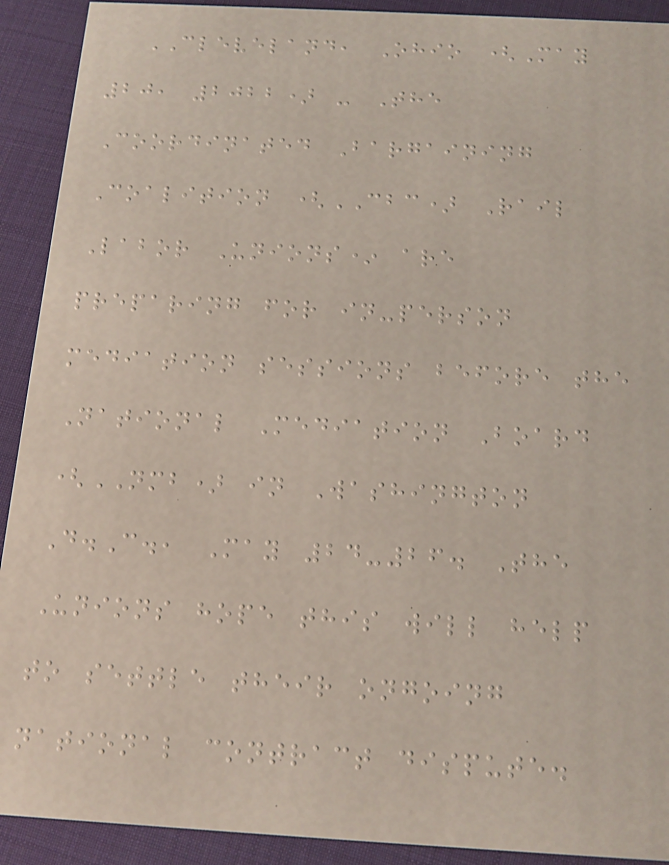CLEVELAND, Ohio (May
20, 2022) - The
Coordinated Bargaining
Coalition (CBC) Rail
Labor Unions* are
preparing for in-person
mediation sessions before the
National Mediation Board
(NMB) in Washington
D.C., May 24-26. The
Unions hope this will help
to settle their ongoing
national contract dispute.
